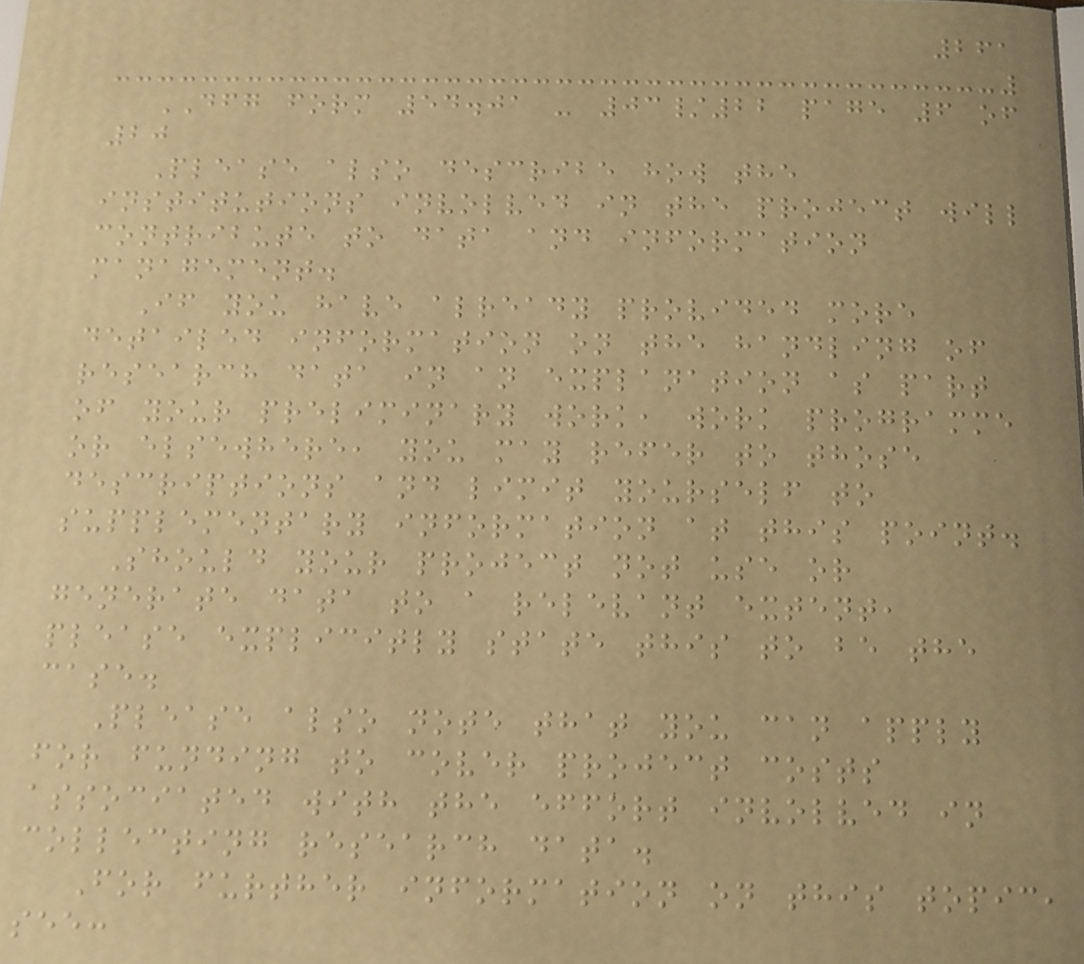261
DFG form 54.01 - 03/22 page 6 of
20
Please also describe how the
institutions involved in the project will
contribute to data and information
management.
If you have already provided more
detailed information on the handling of
research data in an explanation as part
of your preliminary work, work programme
or elsewhere, you may refer to those
descriptions and limit yourself to
supplementary information at this point.
Should your project not use or
generate data to a relevant extent,
please explicitly state this to be the
case.
Please also note that you can apply
for funding to cover project costs
associated with the effort involved in
collecting research data.
For further information on this topic,
see:
